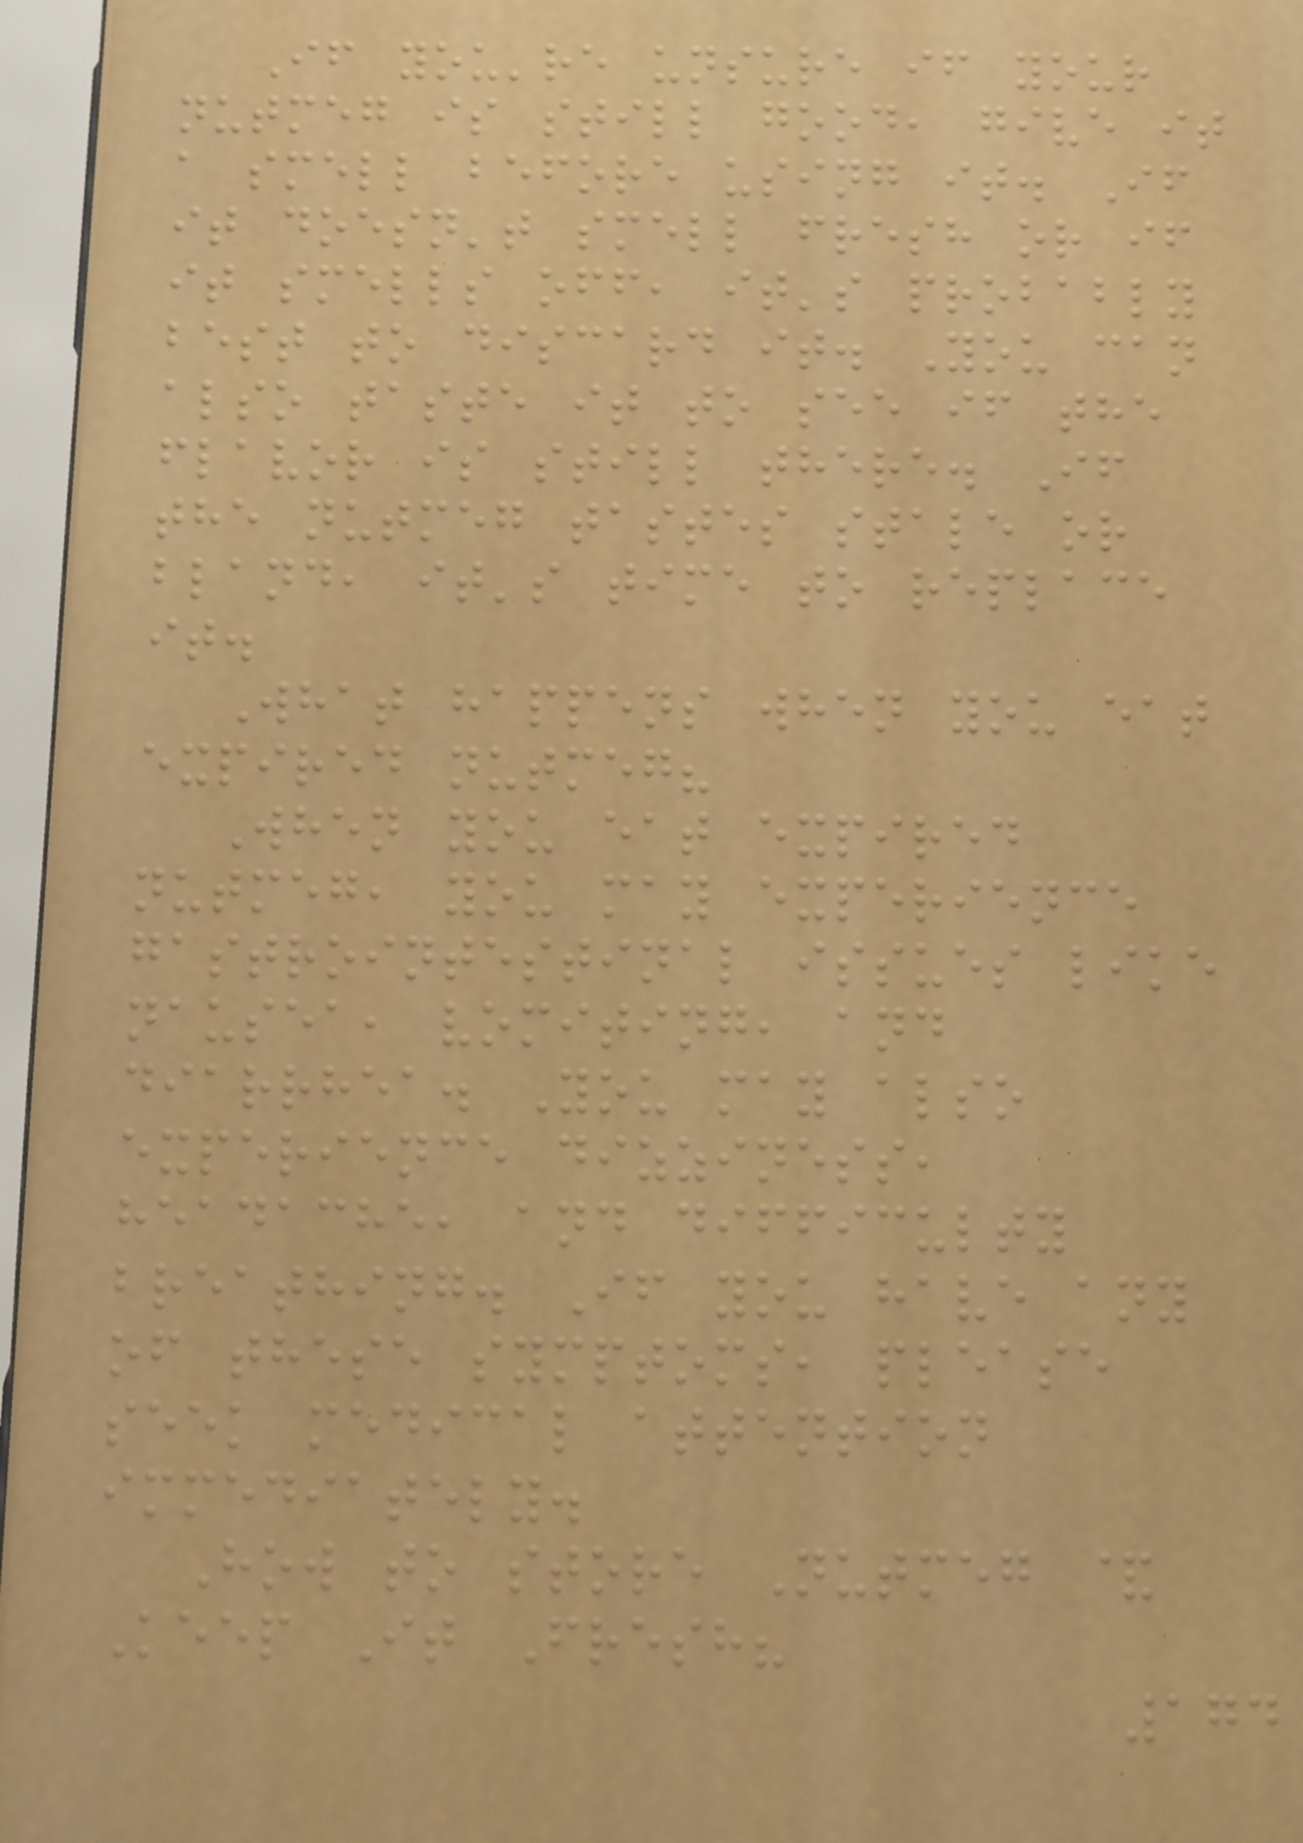If you're unsure if your
nutmeg is still good, give it
a smell before using it. If
it doesn't smell fresh or if
it smells off, it's probably
best to discard it. You can
also taste it to see if the
flavor is still there. If
the nutmeg tastes stale or
bland, it's time to replace
it.
What happens when you eat
expired nutmeg?
When you eat expired
nutmeg, you may experience
gastrointestinal issues like
nausea, vomiting, and
diarrhea. You may also
experience dizziness,
headache, and difficulty
breathing. If you have any
of these symptoms, please
seek medical attention
immediately.
How to store Nutmeg &
Keep It Fresh?
174
